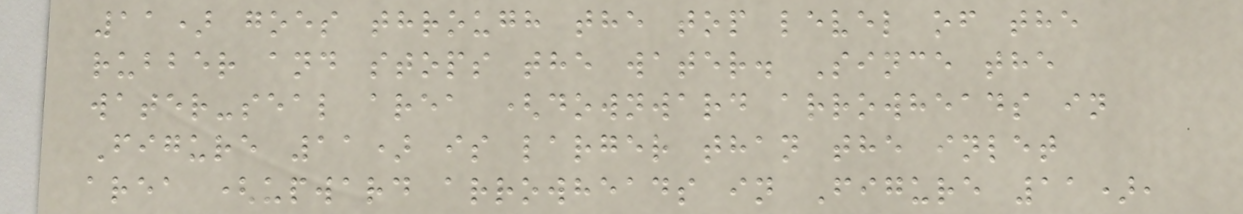11) goes through the top level of the
rubber and stops the water. Since the
water-seal area (downward arrowheads in
Figure 11) is larger than the inlet
area (upward arrowheads in Figure 11),
